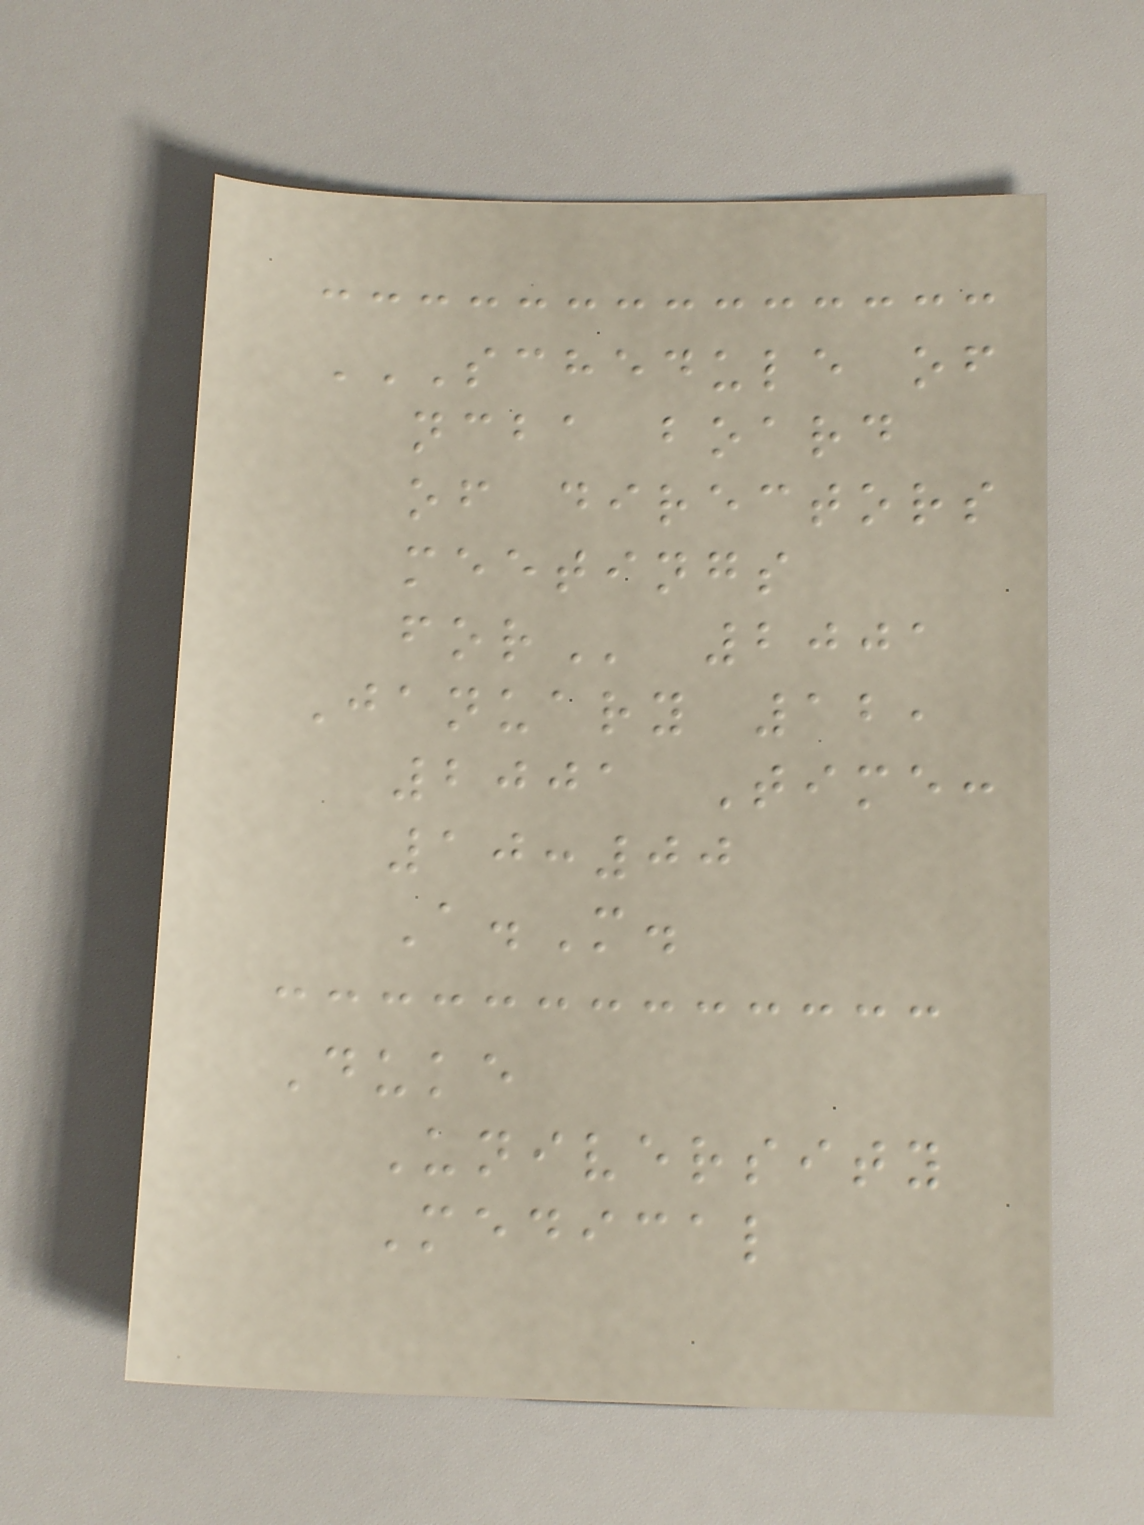SCHEDULE OF
NCBA BOARD
OF DIRECTORS
MEETINGS
FOR 2001
January 12,
2001 Time:
10:00
A.M.
Duke
University
Medical
